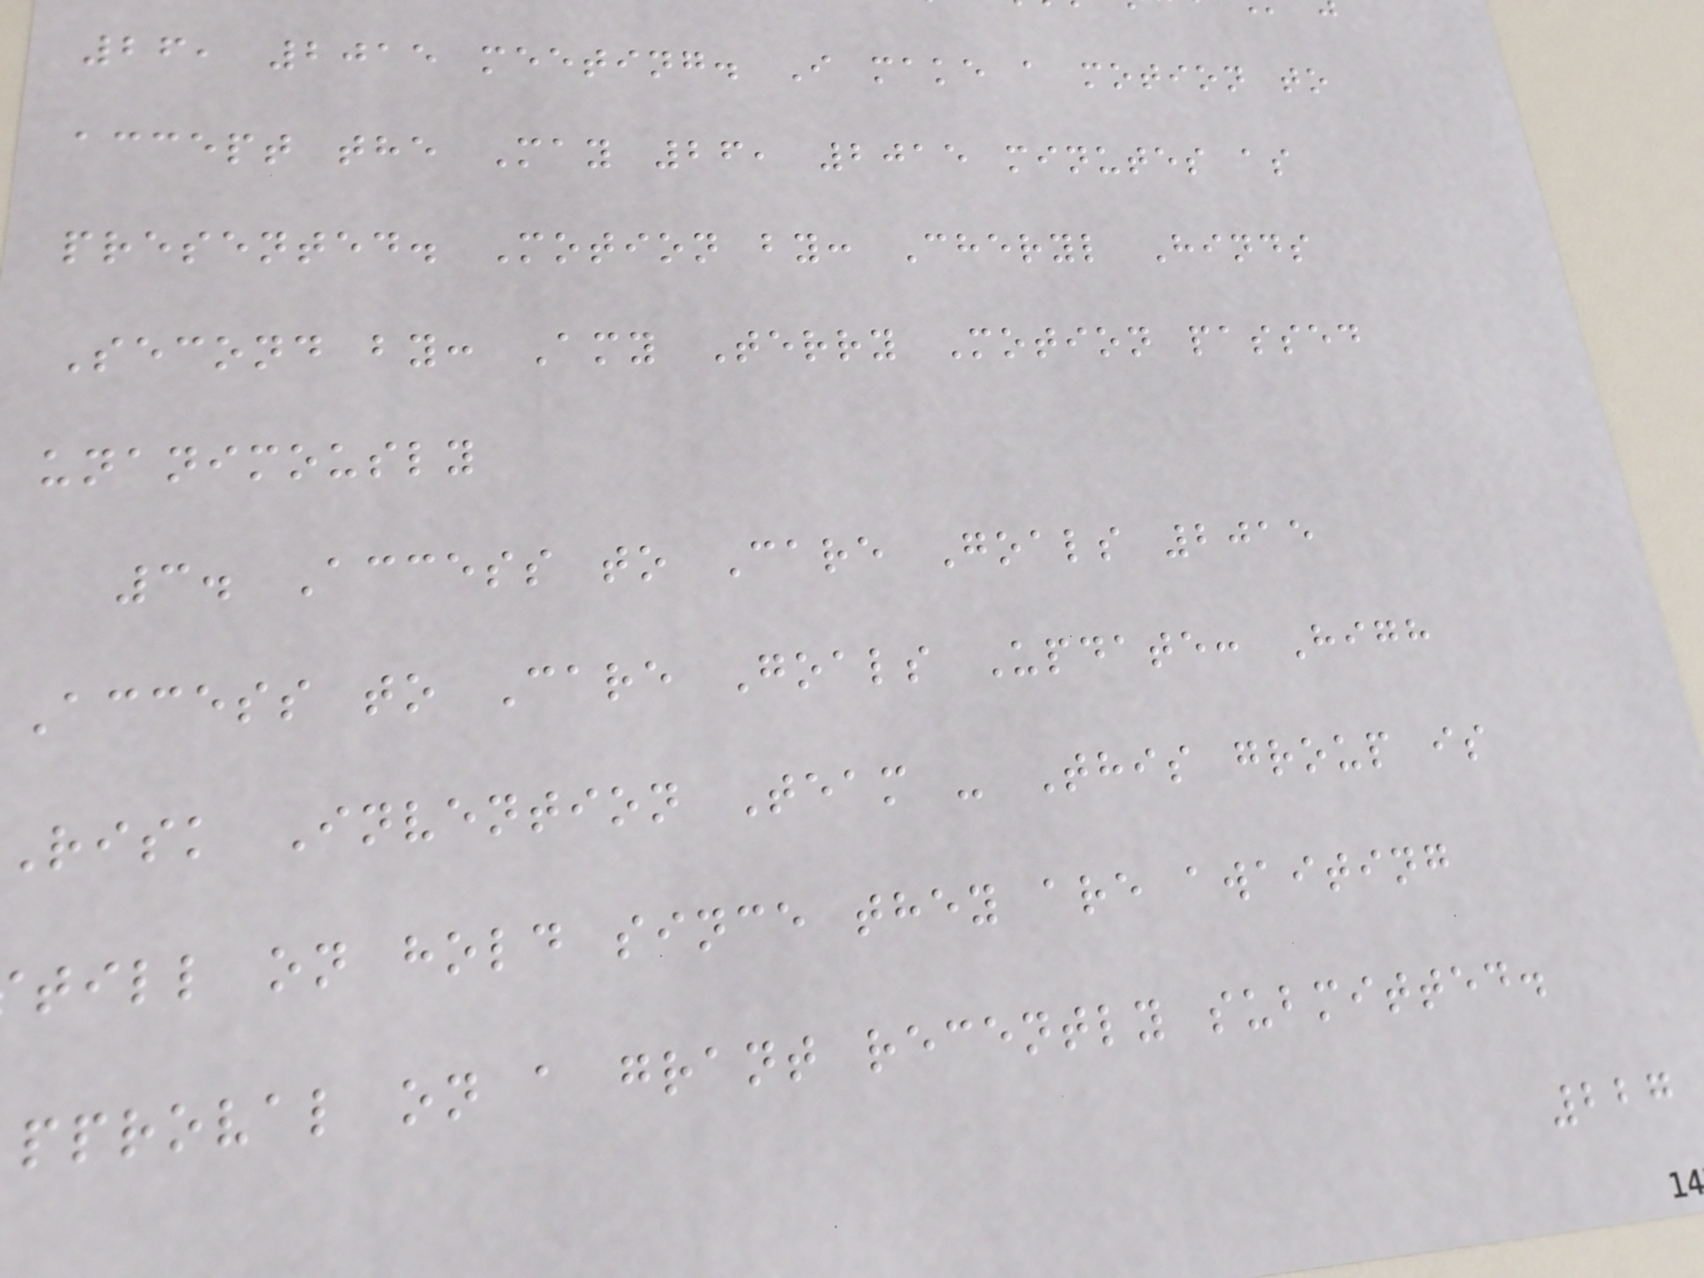26, 2015 meeting. I make a motion to
accept the May 26, 2015 minutes as
presented. Motion by: Cheryl Hinds
Second by: Amy Terry Motion passed
unanimously
3. Access to Care Goals 2015
Access to Care Goals Update: High
Risk Invention Team - This group is
till on hold since they are awaiting
pproval on a grant recently submitted.
227
